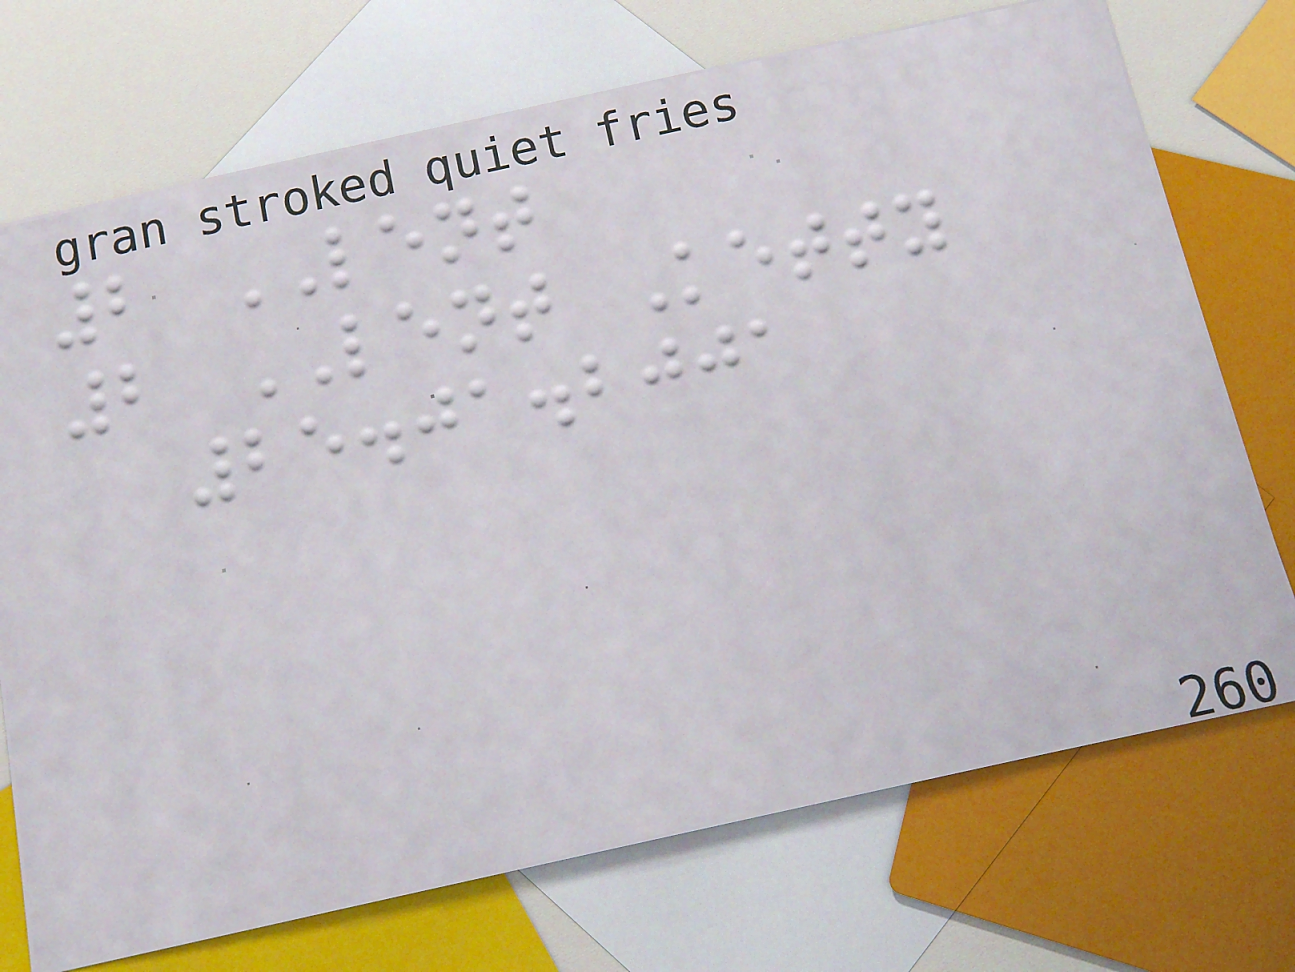2 LENT
2 LENT Ketty
25.01.2001
